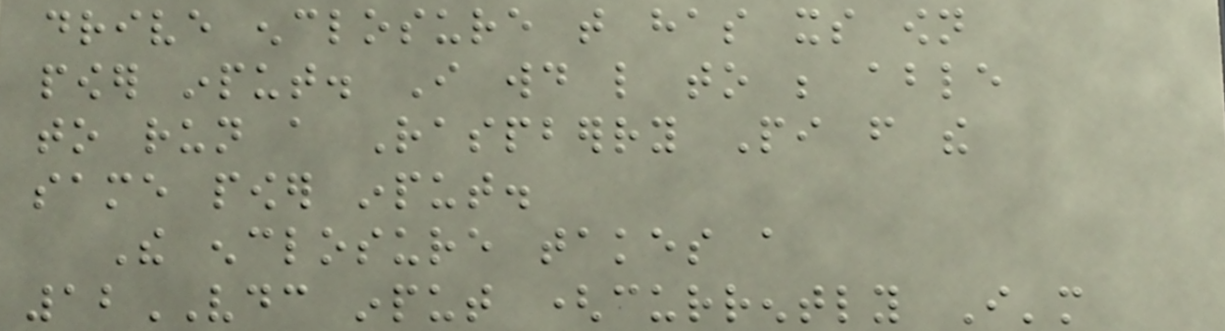drive enclosure that has its own
power input. I would like to be able
to run a Raspberry Pi from the
same power input.
The enclosure takes a
12VDC input (currently I'm
